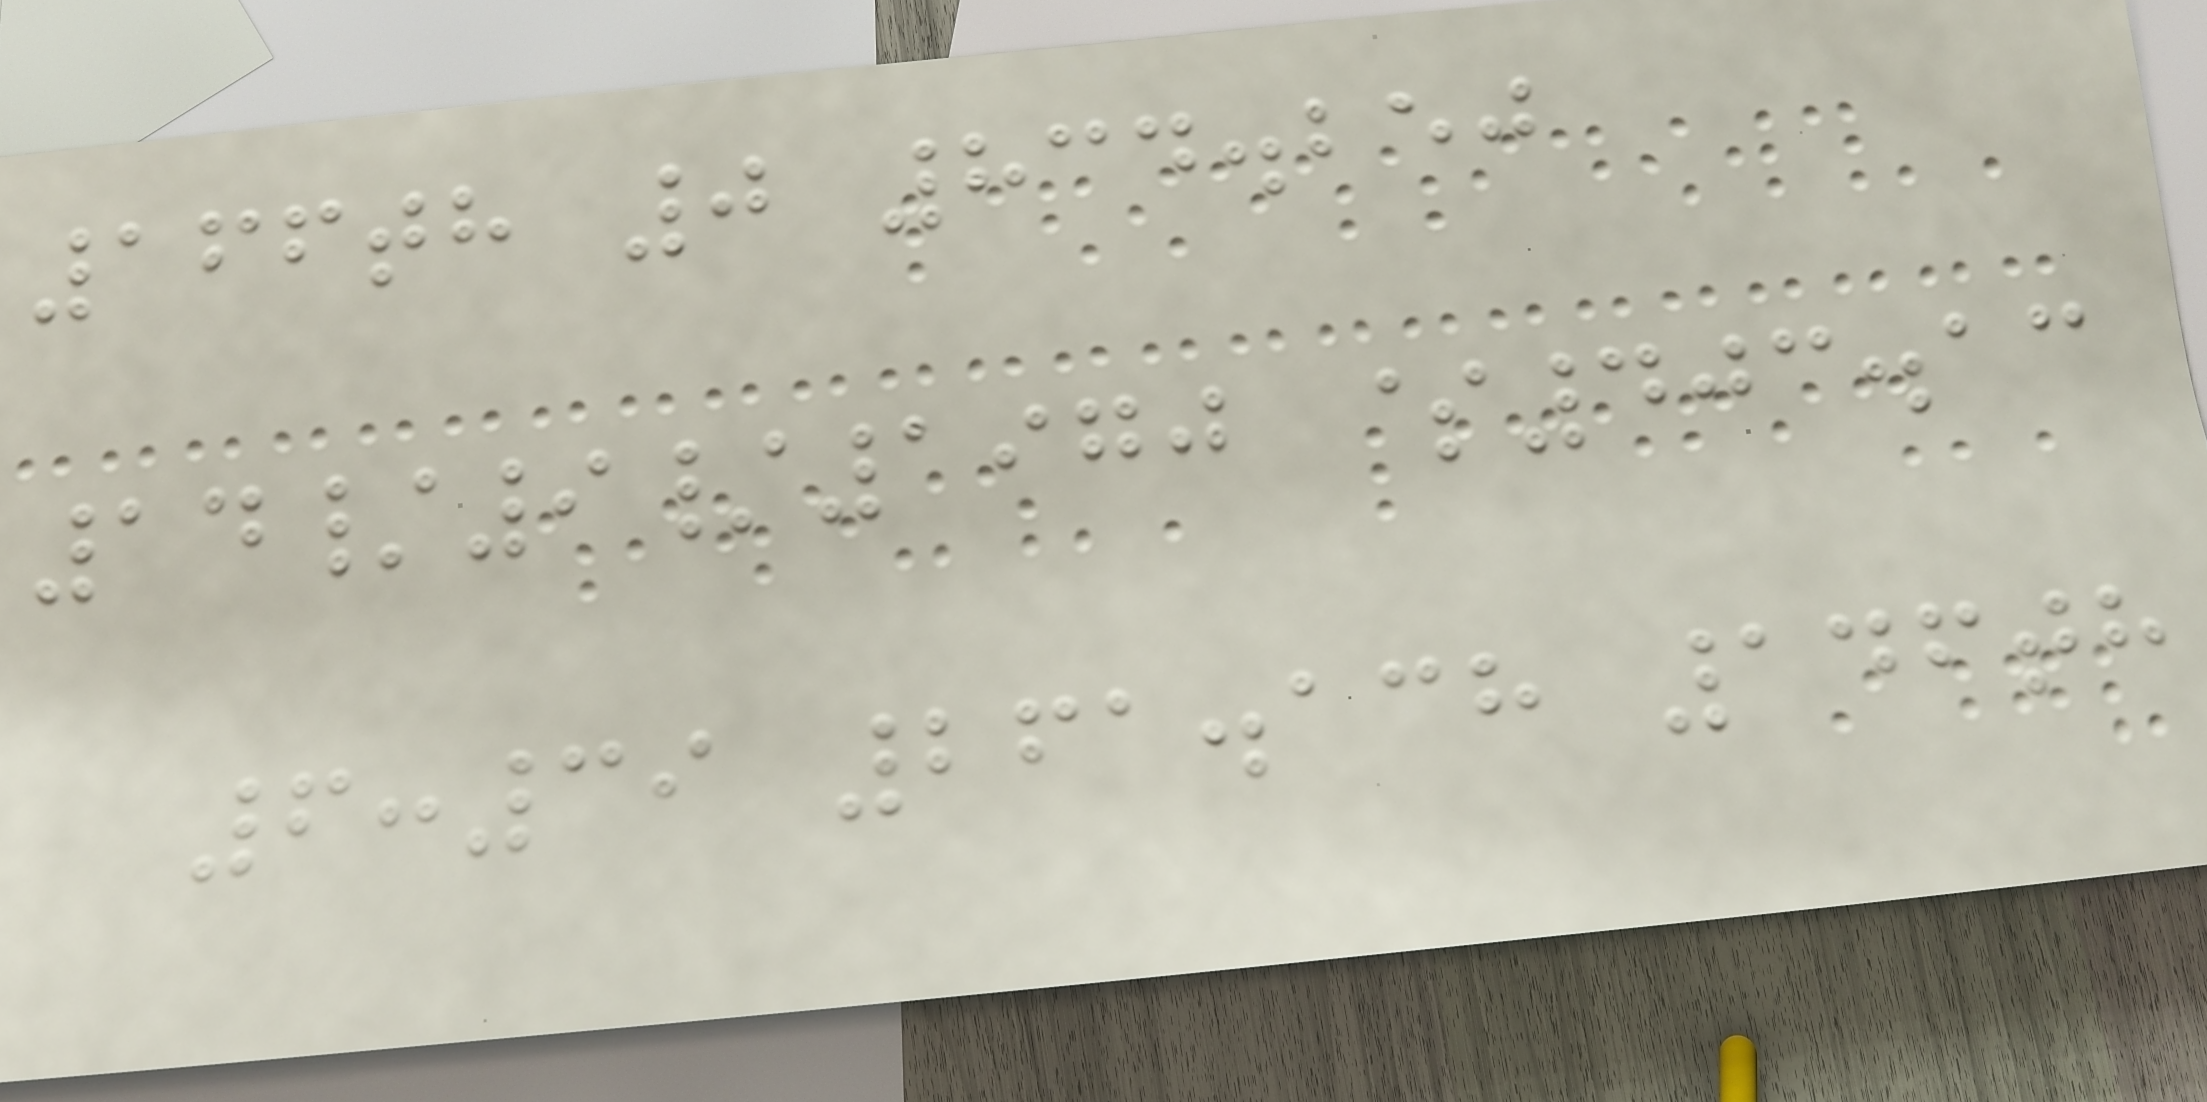166th 0 834.250
14/9/1970 $403.13
6:39 261.138 146th
